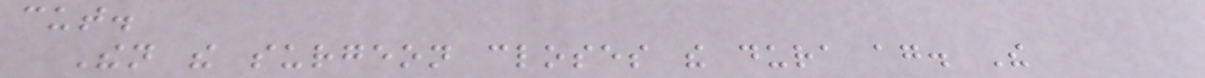cut.
Then the surgeon closes the dura again. The
